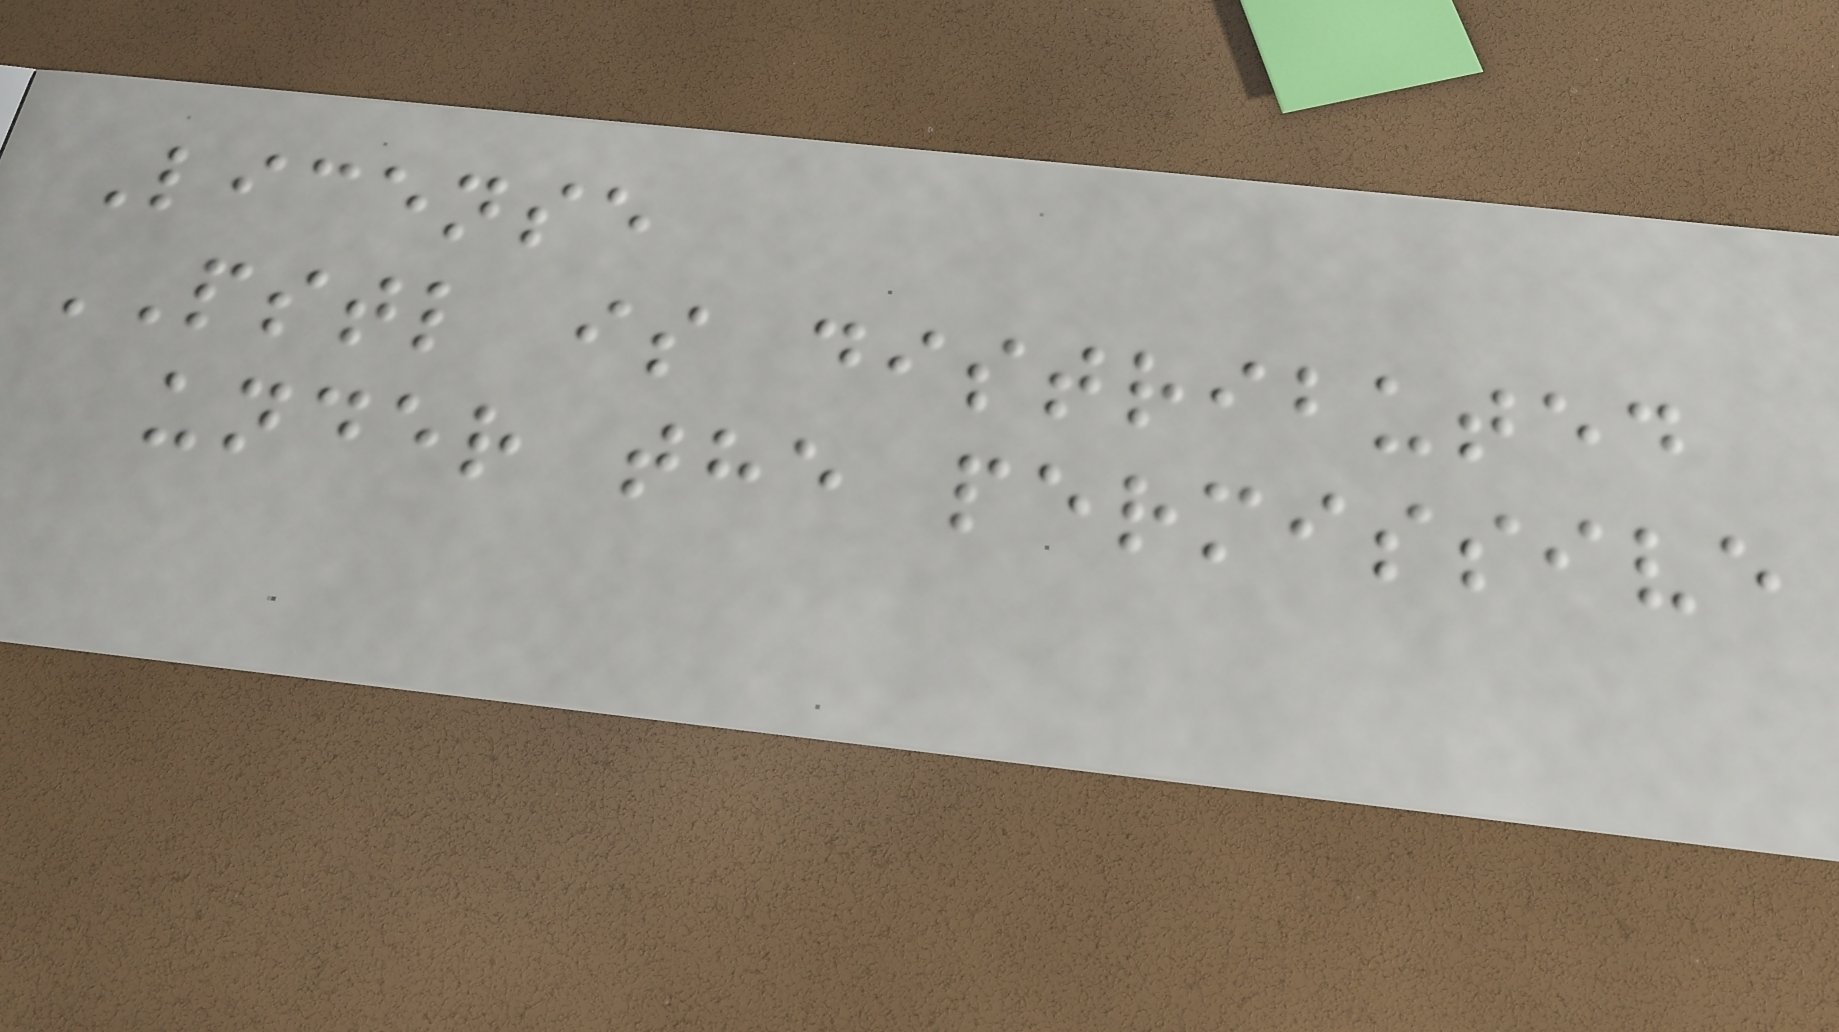License
PSTL is distributed
under the permissive
